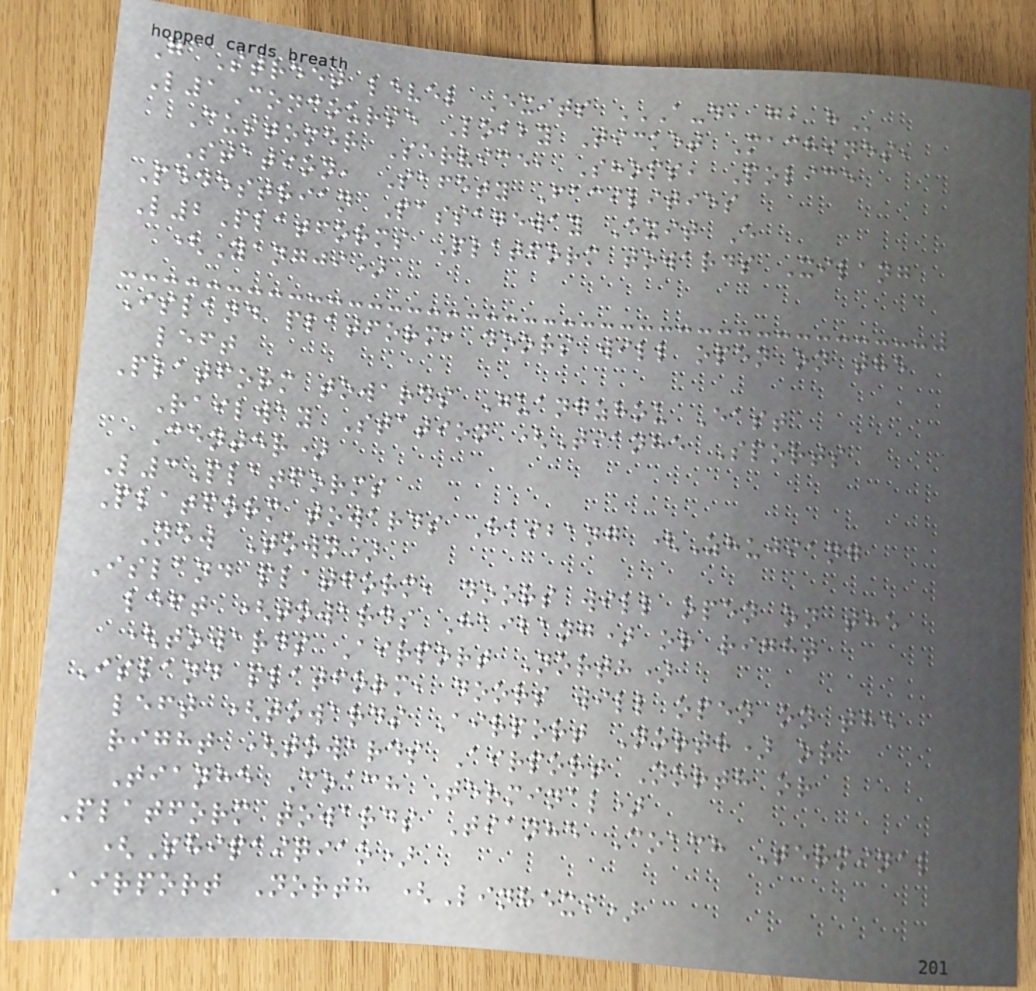G Street level Exits A-D, G, H
L1Concourse Lobby Ticket Machines,
Customer Service, Shops, Police
Station, Safety Facilities
Pedestrian Passageway Exit E
L2Platforms Platform towards Xilang
(Yangji)
Island platform, doors will open on the
left
Platform towards Guangzhou East
Railway Station (Tianhe Sports
Center)
L3Platforms
Platform towards Haibang (Zhujiang
New Town)
Island platform, doors will open on the
left (towards Haibang) or right
(towards Airport North)
Island platform, doors will open on the
left (towards Airport North) or
right (towards Airport North or
Tianhe Coach Terminal)
Platform towards Tianhe Coach Terminal
(Shipaiqiao)
Airport North (Linhexi)
